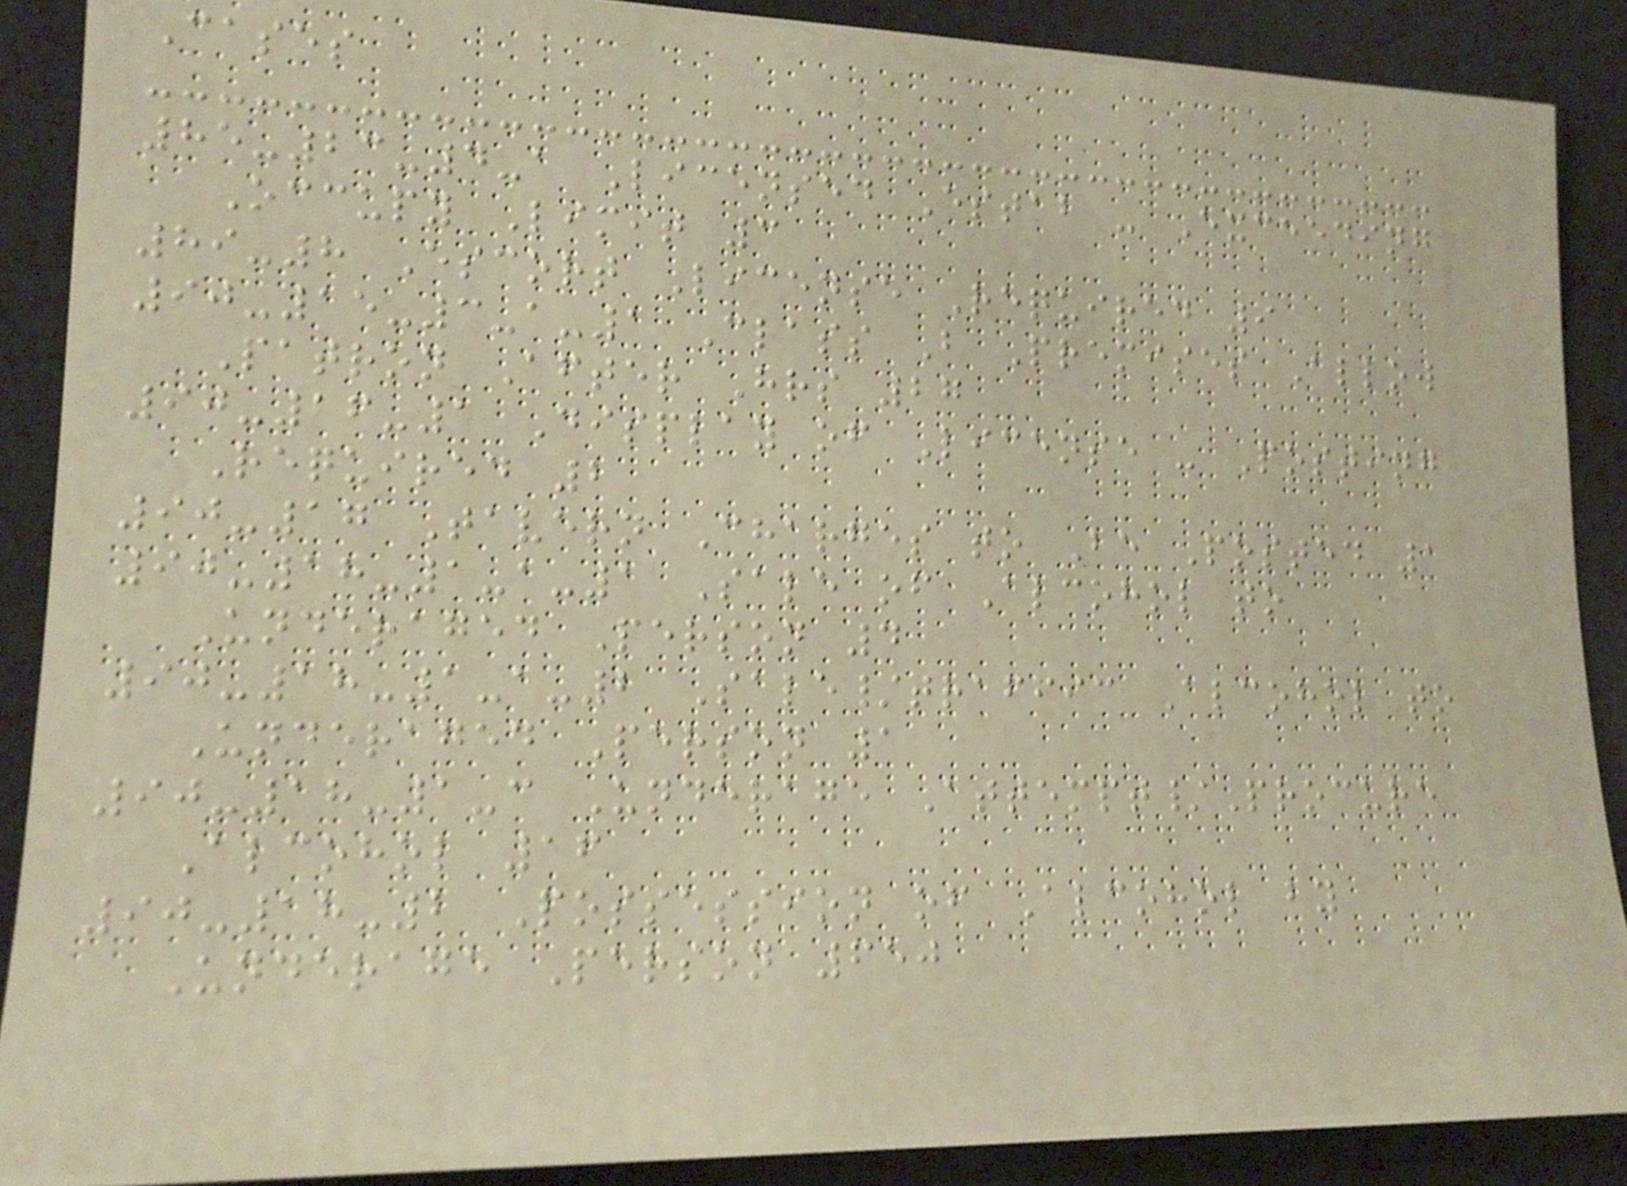Cases
85-23-4-a Licensed Estab - Exceeding
Occupy Limit 3
89-8 Escort License Required 9
90-15-3-a-1 Class B Premises Allow
Patron After Hrs 27
90-16-1 Display of License - Posting
Required 2
90-17 Tavern Charges to Be Posted 1
90-18-1-a-1 Sale of Alcohol to
Underaged Person 4
90-18-1-a-2 Sale/traffic Alcohol to
Underaged Person 1
90-18-1-c Underage Attempt/Procure
Alcohol 16
90-18-2 Possession of Alcohol by
Underage Person 650
